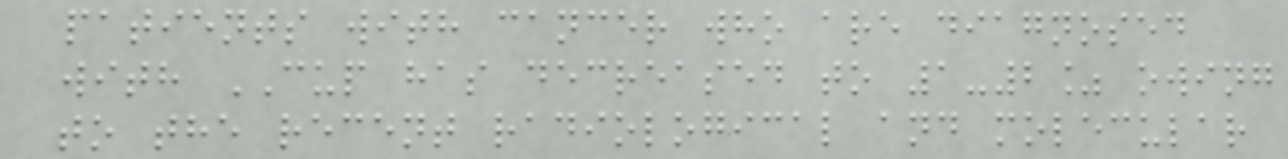patients with cancer who are diagnosed
with CUP has decreased to 1-2% owing
to the recent radiological and molecular
